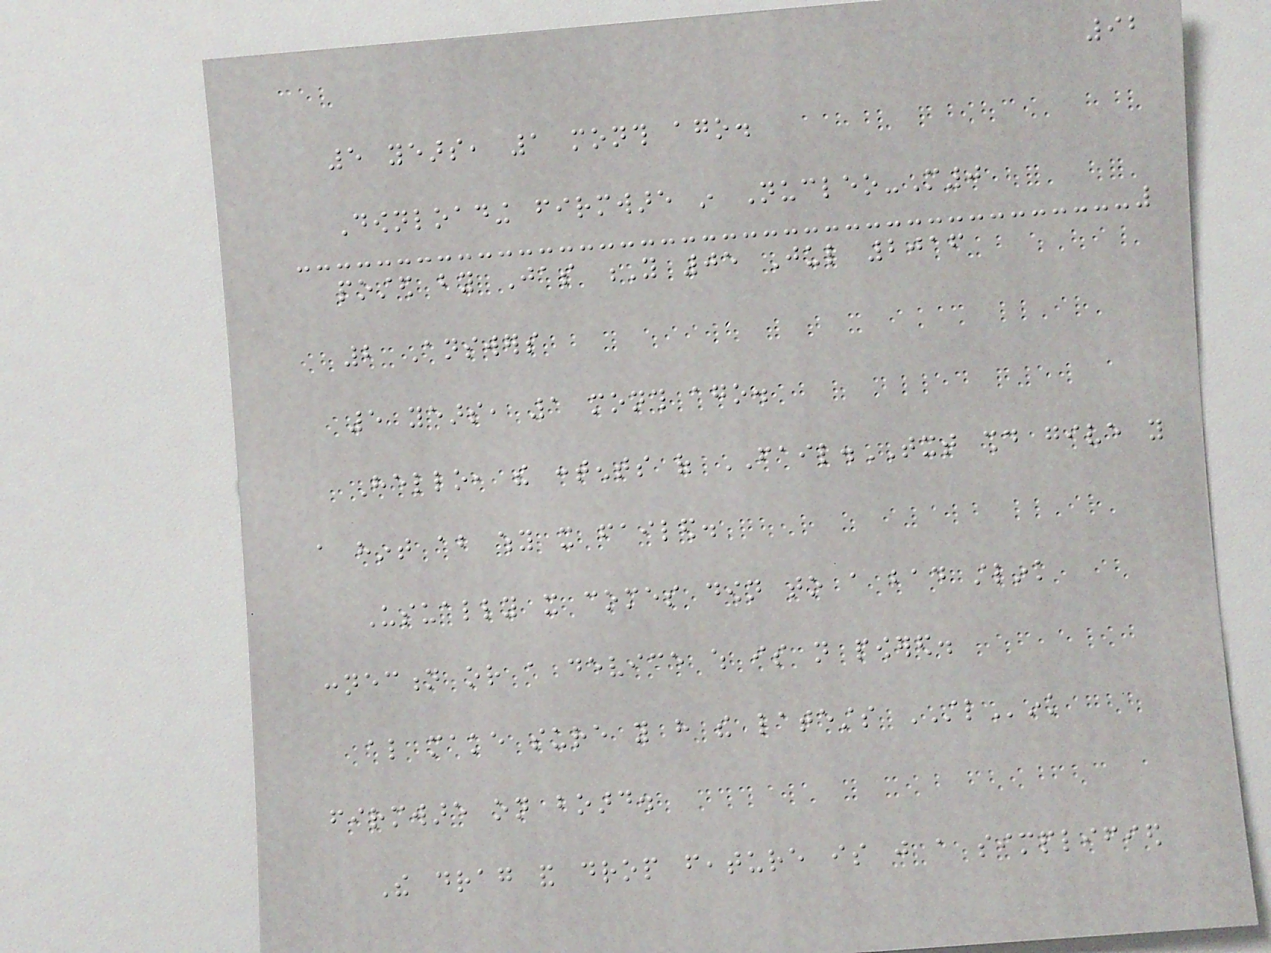92
5 years, 1 month ago.
Downloading firmware in Nucleo-M0
posted by Jas Y 05 Jul 2016
2 Answers
5 years, 1 month ago.
Hello, the contents of FAIL.TXT should give you
a hint about why it failed.
Usually it comes down to a bad stlink
connection or a device which is not powered.
also make sure you have the latests STLink
firmware on board.
The drag and drop feature is just a simplified
